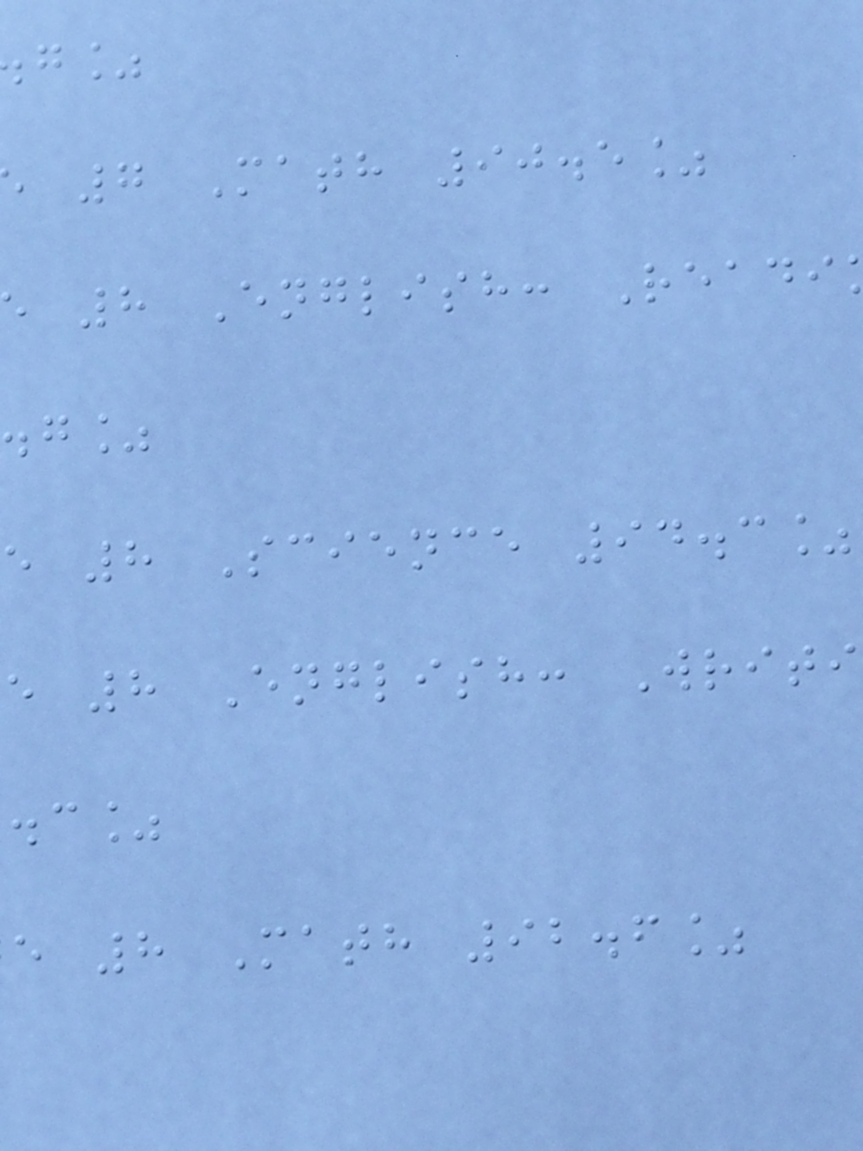7 Math 90.5%
8 English: Readi
.g%
e 8 Science 94.3%
e 8 English: Writi
.c%
e 8 Math 92.6%
